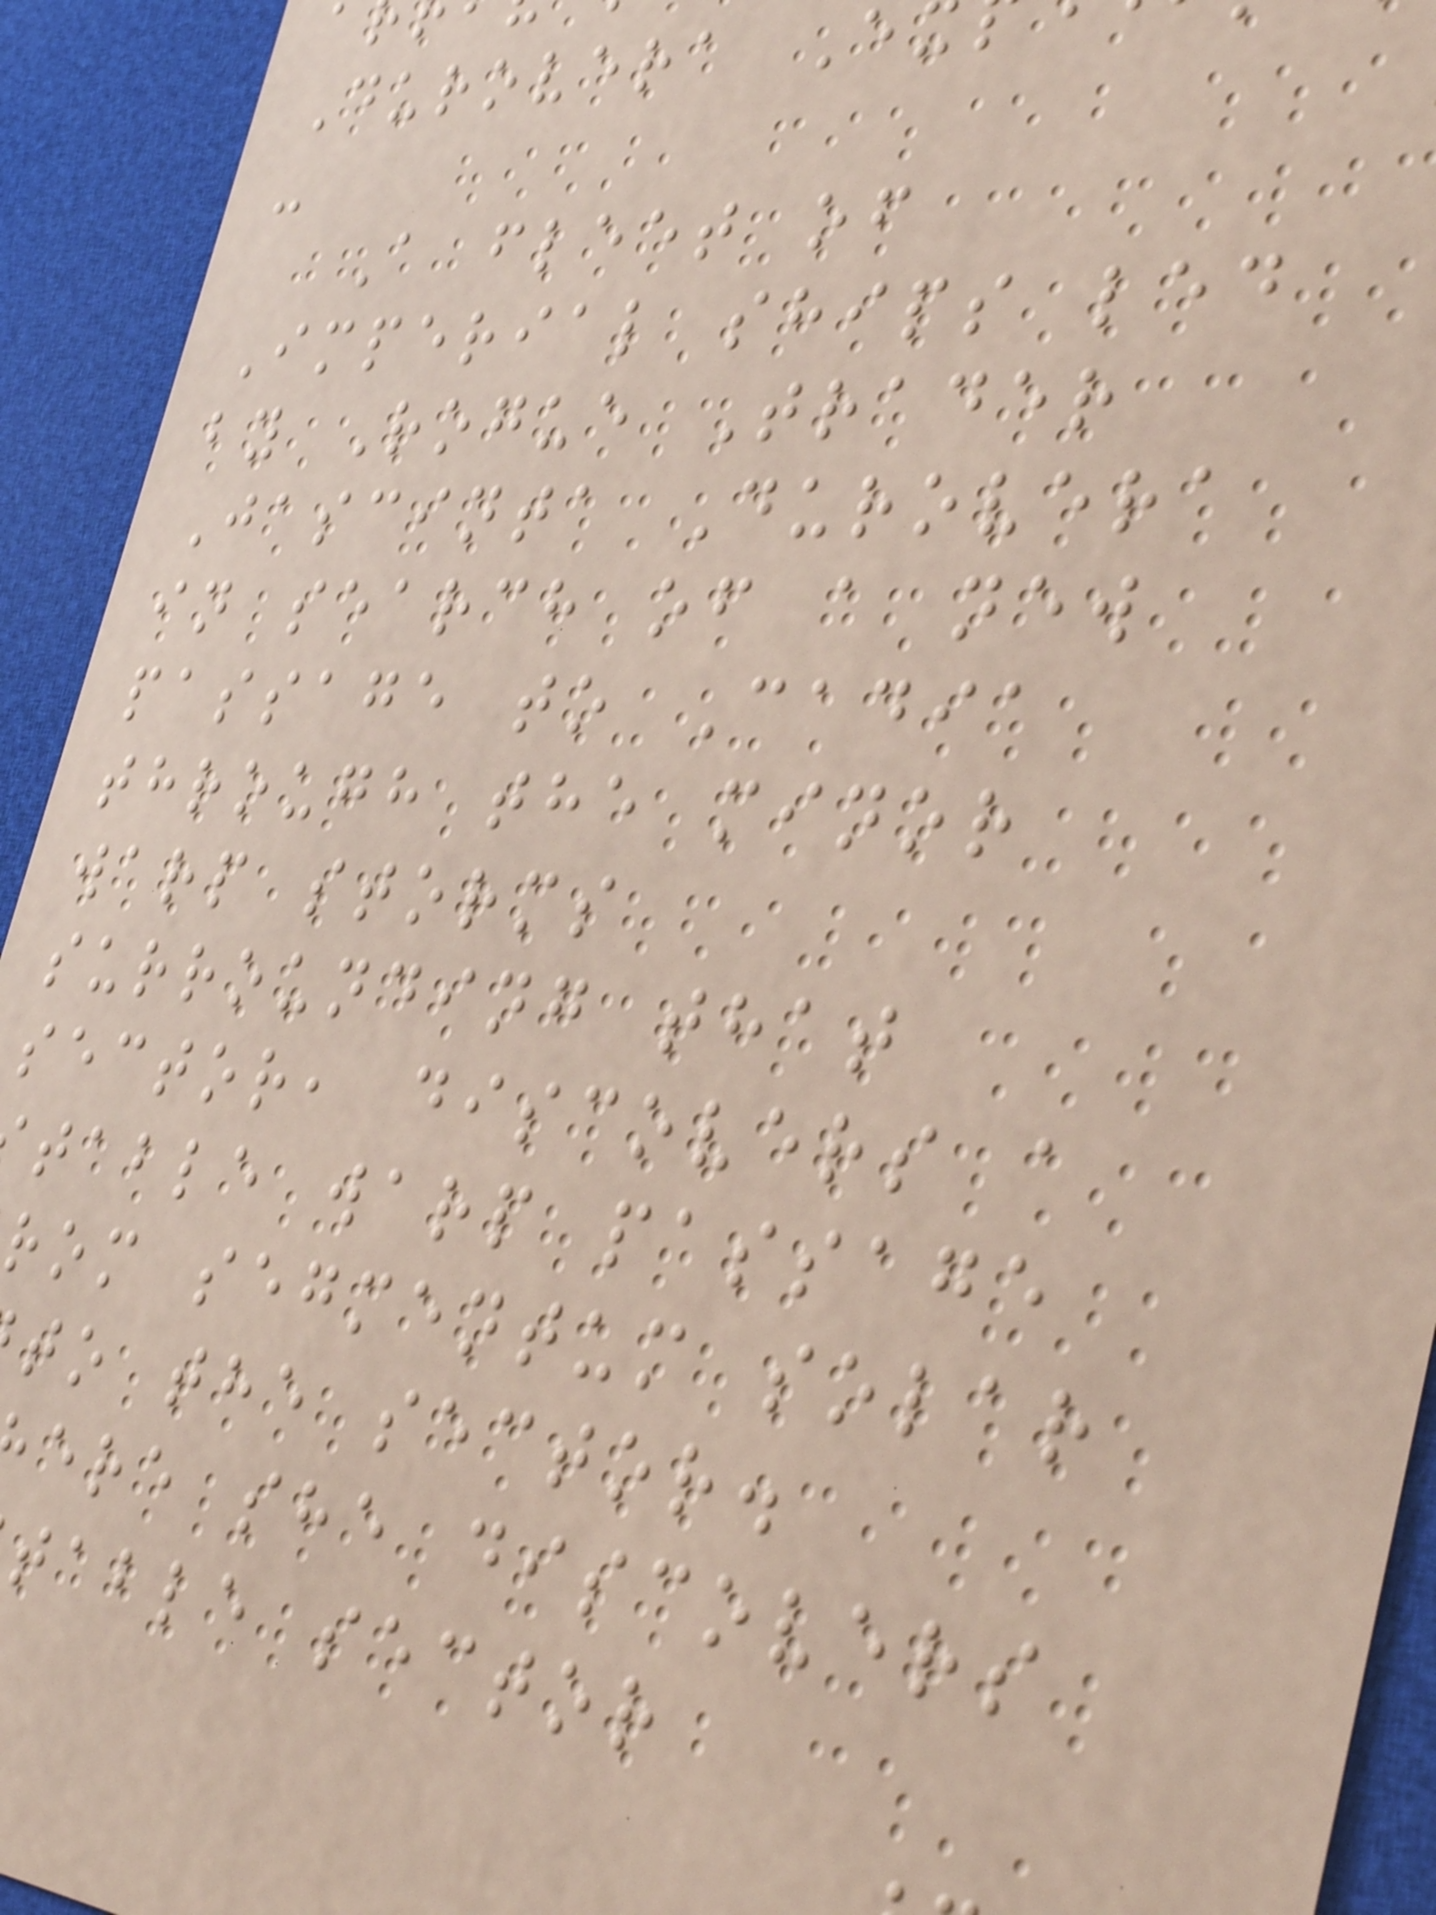Durovera E
-
A fleet of
Imperial ships led
by Rogue Trader
Jascinta Durovera
in search of a new
passage to Cadia
through the minor
warp storms
surrounding that
sector, discovers a
table warp passage
rom segmentum solar
to the sector.
ere she discovers
table sector
